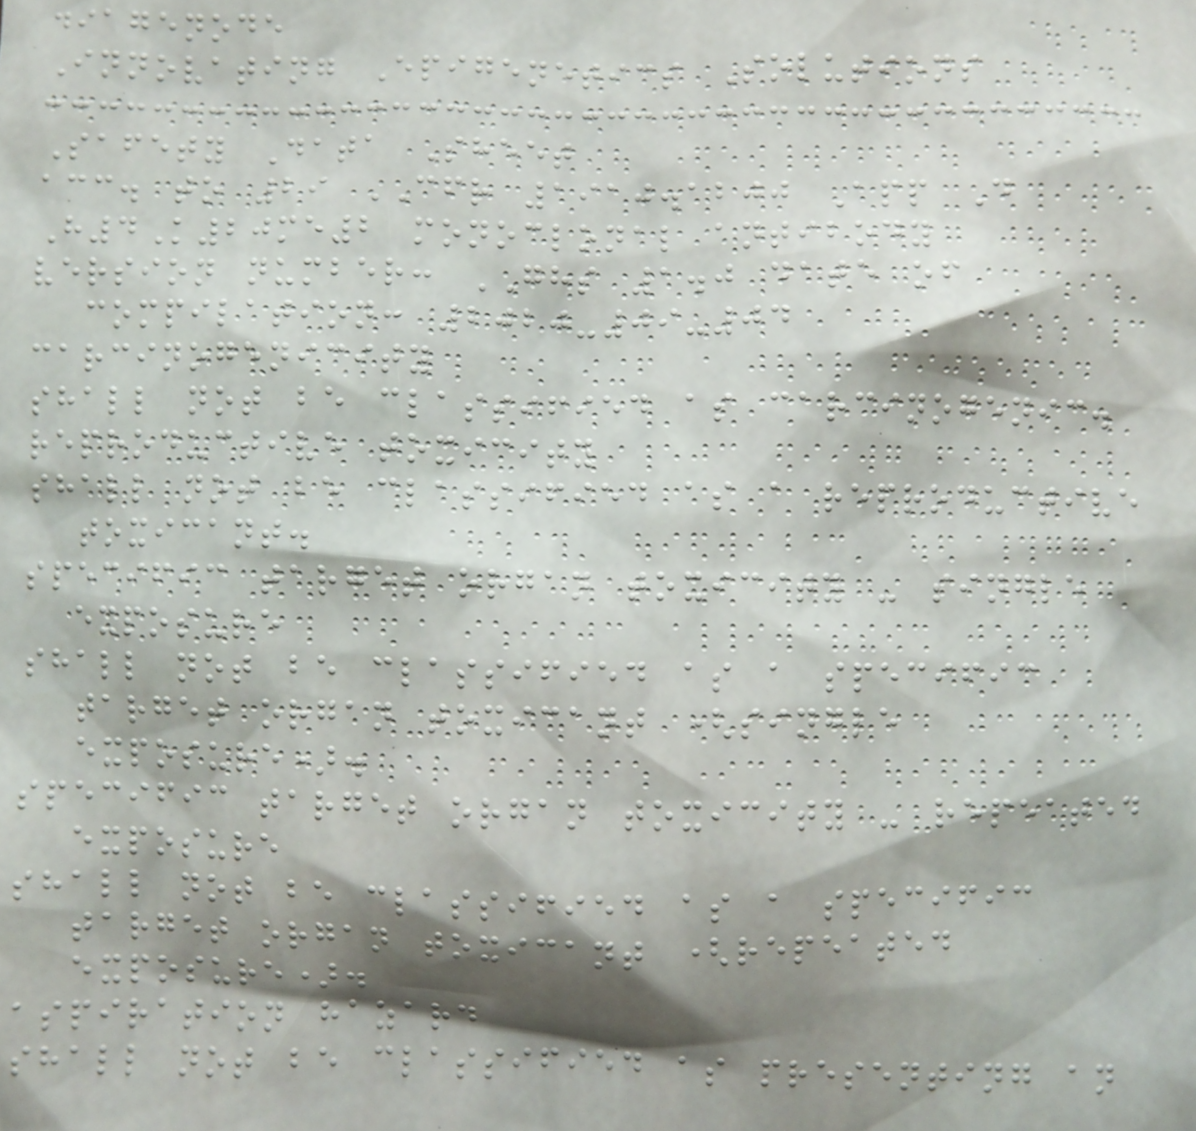diagenode
Innovating Epigenetics Solutions
Safety Data Sheet
acc. to 29 CFR 1910.1200 App D
H4K20me2 monoclonal antibody
version number: GHS 1.0 date of
compilation: 2020-09-04
carcinogenicity
shall not be classified as carcinogenic.
reproductive toxicity
shall not be classified as a reproductive
toxicant.
specific target organ toxicity - single
exposure
shall not be classified as a specific
target organ toxicant (single
exposure).
specific target organ toxicity - repeated
exposure
shall not be classified as a specific
target organ toxicant (repeated
exposure).
aspiration hazard
shall not be classified as presenting an
